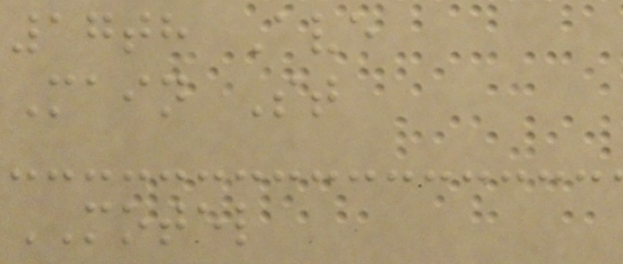17th Ave
Main St
MOTEL
